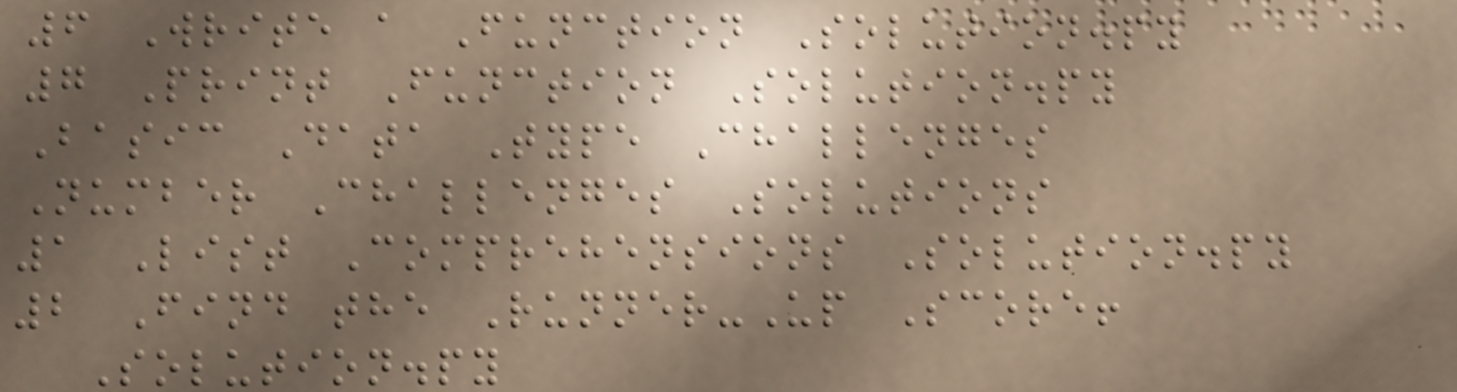6 Write a Function Solution.py
7 Print Function Solution.py
Basic Data Type Challenges
Number Challenges Solutions
1 List Comprehensions Solution.py
2 Find the Runner-Up Score!
Solution.py
